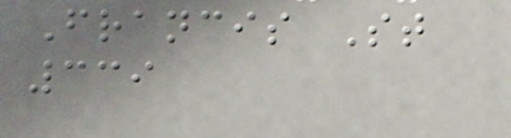Francis St
339
